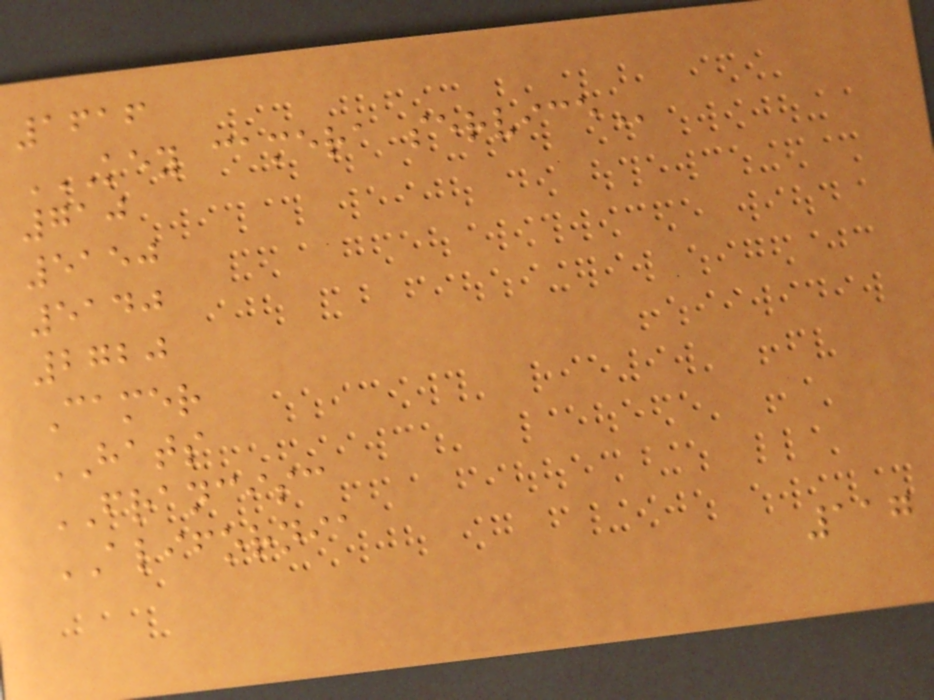1616
KEY CAMERA SERVICE
710
5150
5140
2720
Camer
HATS
FRANCISC
ALIFORNIA
117
